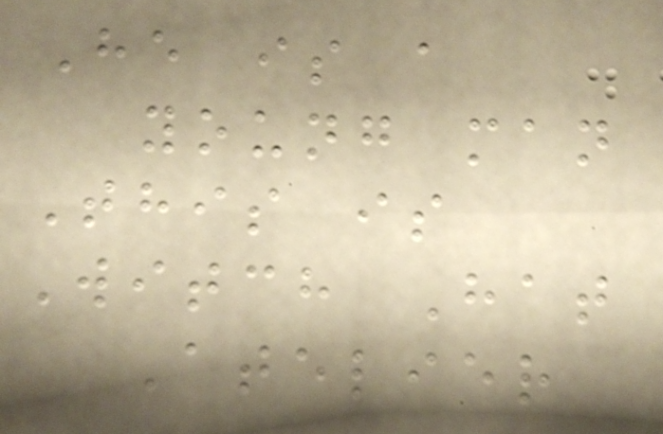He is a
young man
This is
Witch Hat
Atelier
